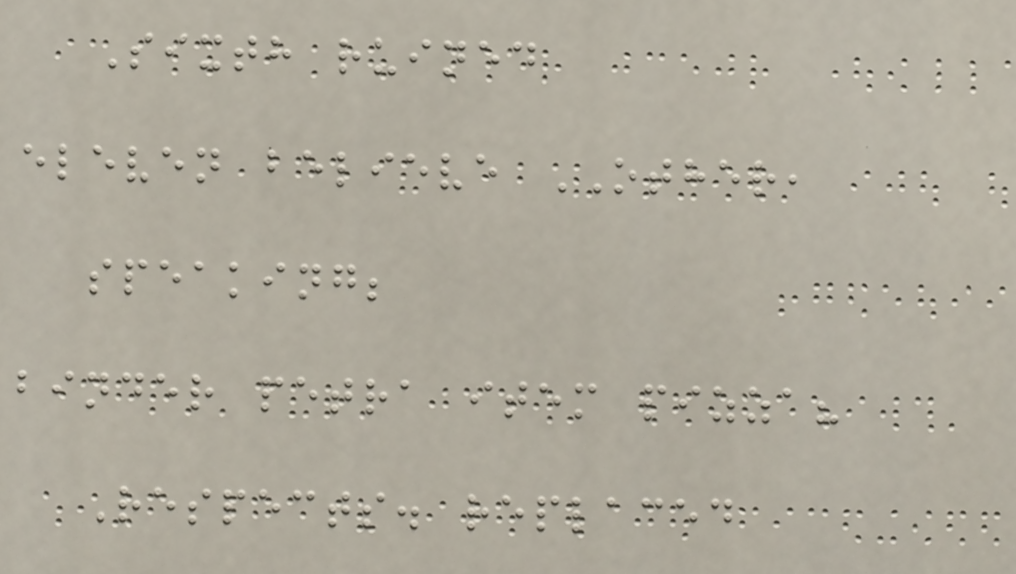Sixth ruined
eleven believe OTHER,
speaking;
binder petra item pizza?
Respects. replaced
